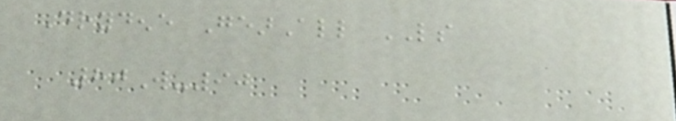Drydene GearAll LS
80W-90
